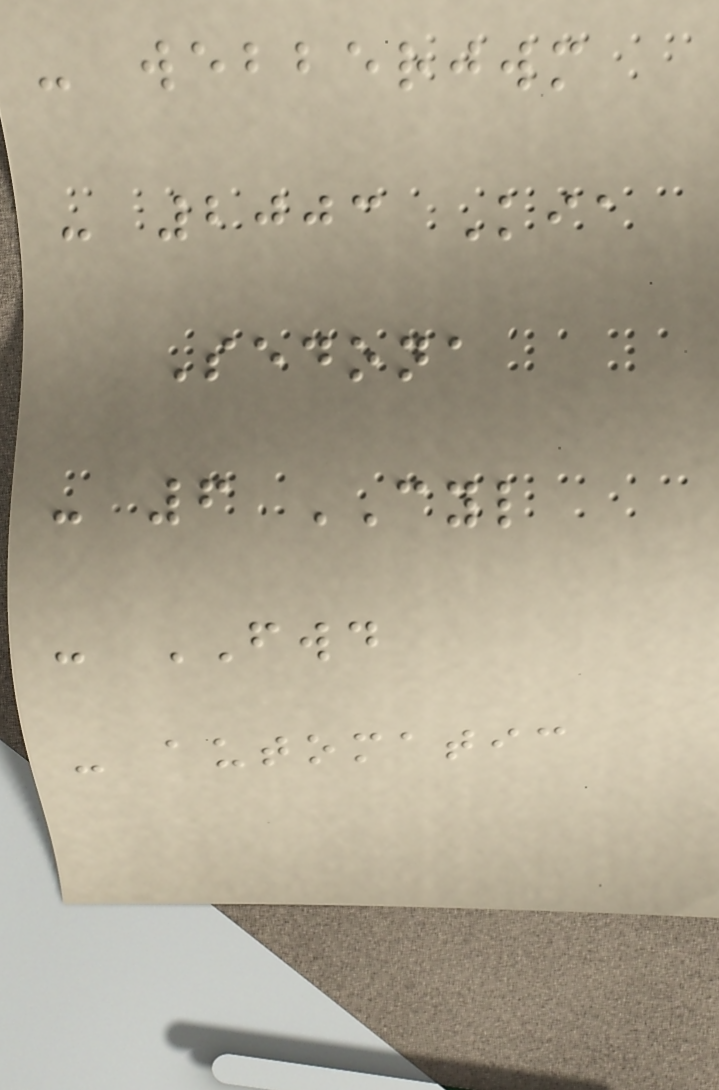- webberjwm
- 2003 Kia
Sedona
- 6 CYL
- FWD
- automatic
